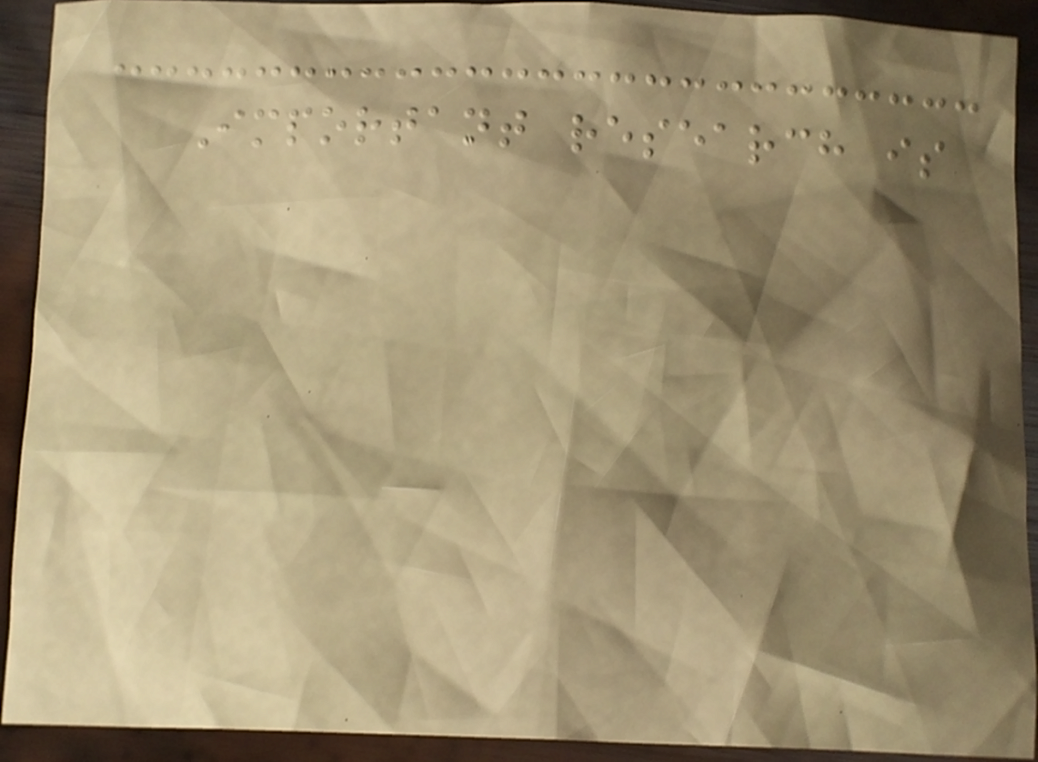Important research is
